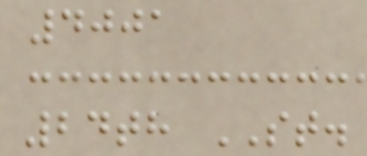4001
24th ST.
